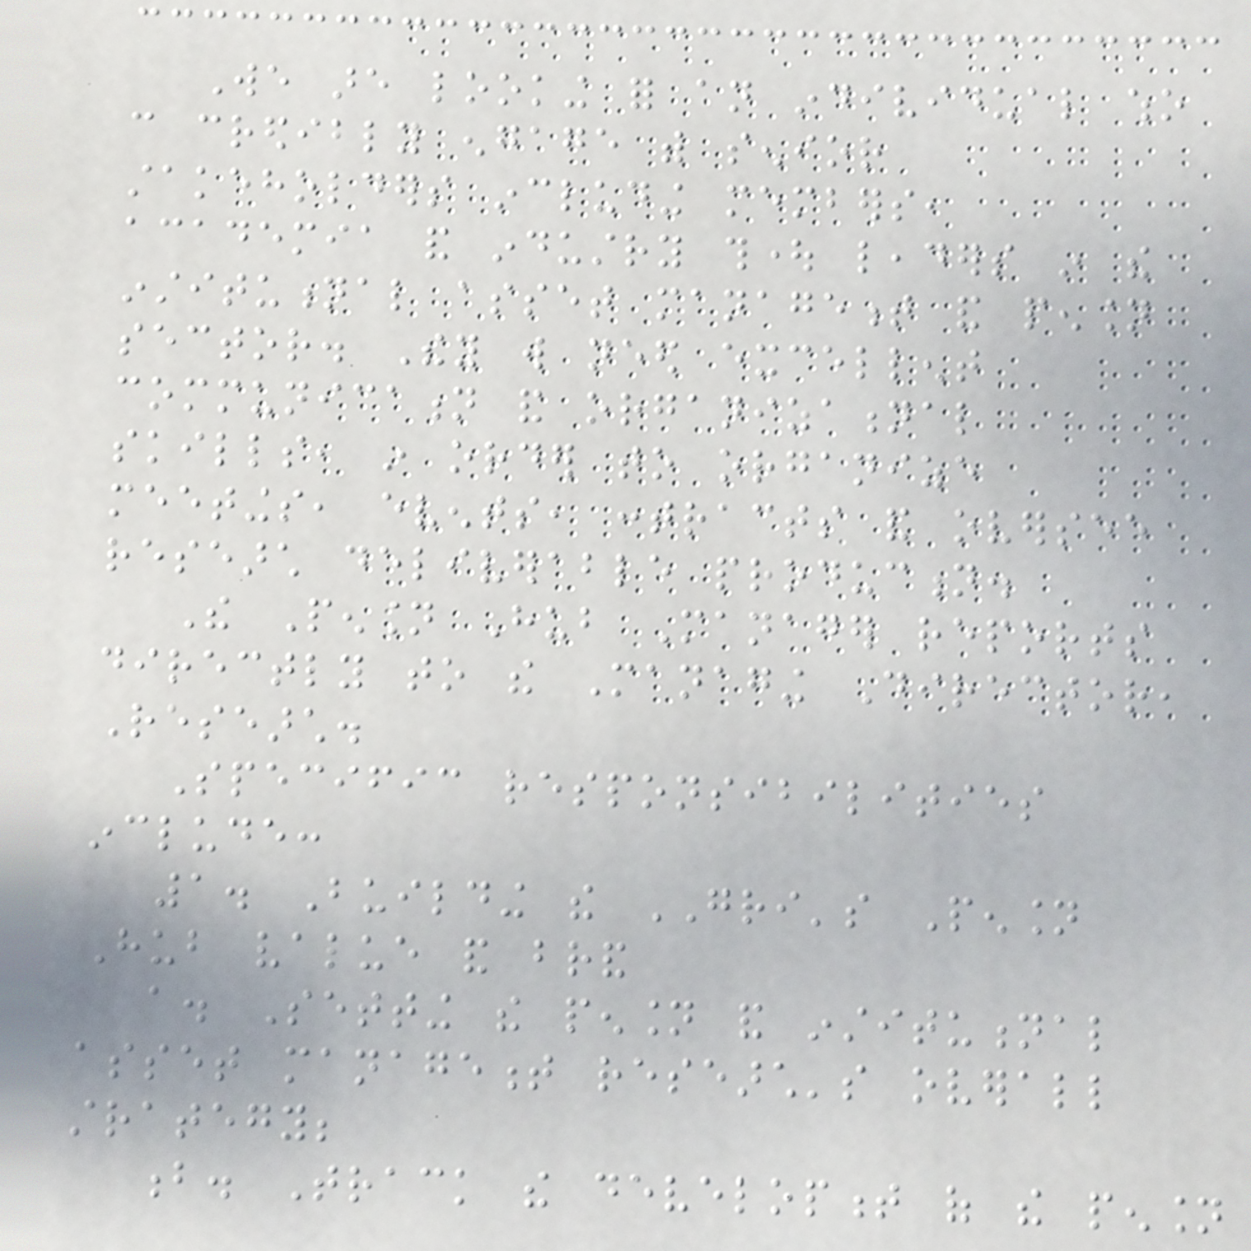We are looking for an individual who
can credibly engage with senior
stakeholders including members,
academia and industry thought leaders in the
institutional asset management and pension
sector. They will need excellent
communication and organizational
skills, in order to organize
meetings, events, contracts and oversee
research deliverable production.
The Pension Hub Manager reports
directly to the Managing Director,
Research.
Specific responsibilities
include:
1. Building the GRI's Pension
Hub value and brand
a. Setting the pension and institutional
asset management research's overall
strategy;
b. Track the development of the pension
